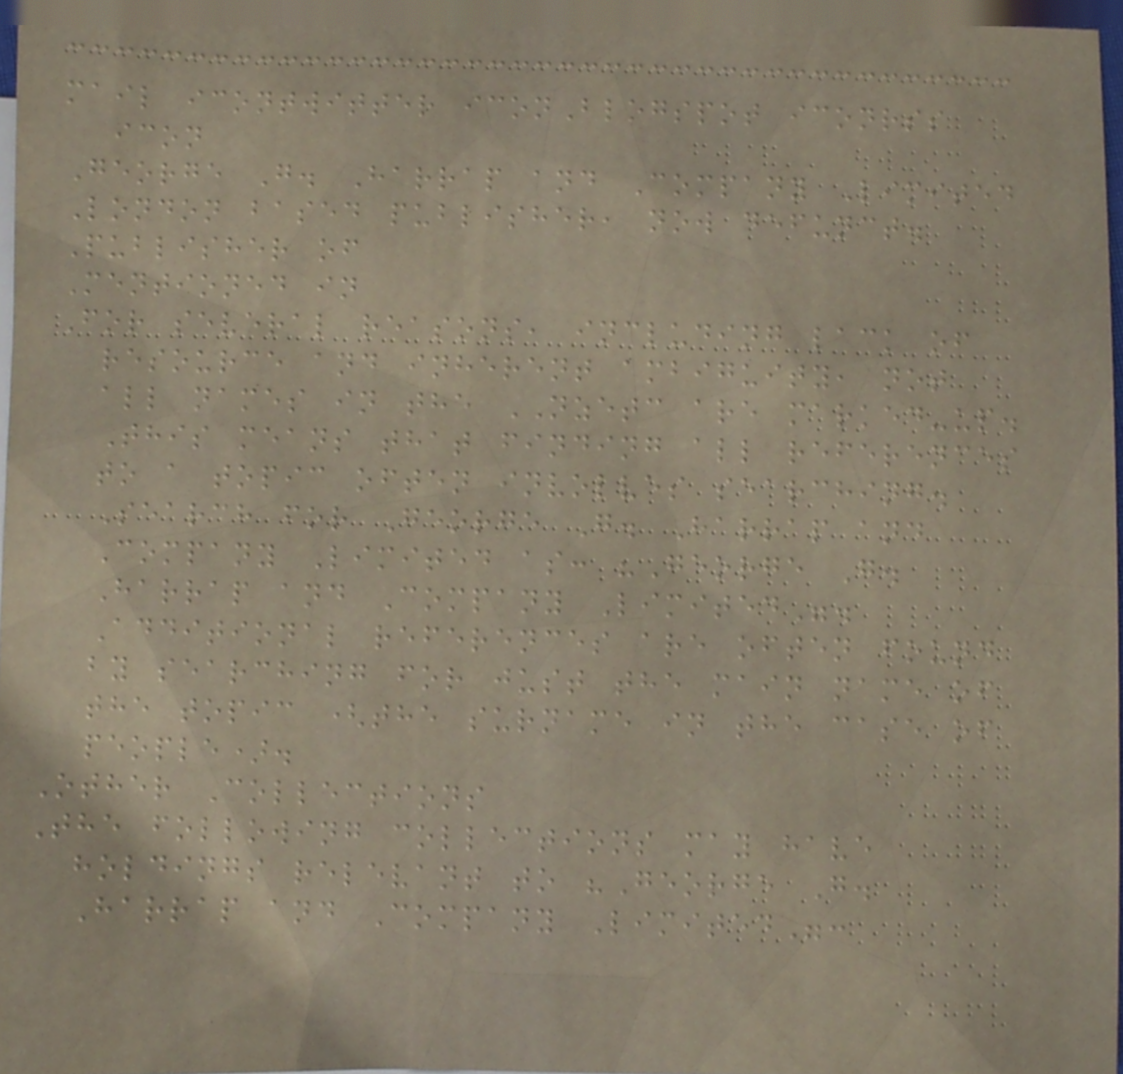mail icontwitter iconBlogspot iconrss
icon
George G. Harrap and Company Limited
London based publisher, now defunct.
Publisher of
Mentioned in
For several reasons, including lack of
resource and inherent ambiguity, not
all names in the NZETC are marked-up.
This means that finding all references
to a topic often involves searching.
Search for George G. Harrap and
Company Limited as: "George G.
Harrap and Company Limited".
Additional references are often found
by searching for just the main name of
the topic (the surname in the case of
people).
Other Collections
The following collections may have
holdings relevant to "George G.
Harrap and Company Limited":
